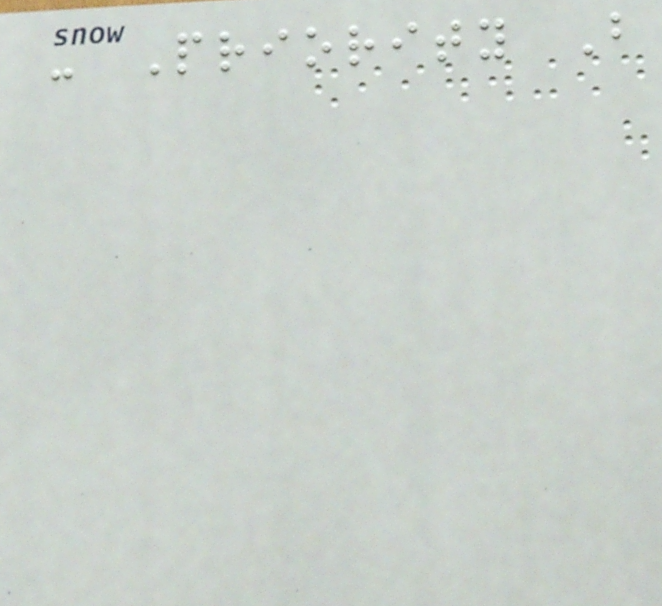- Priority B
